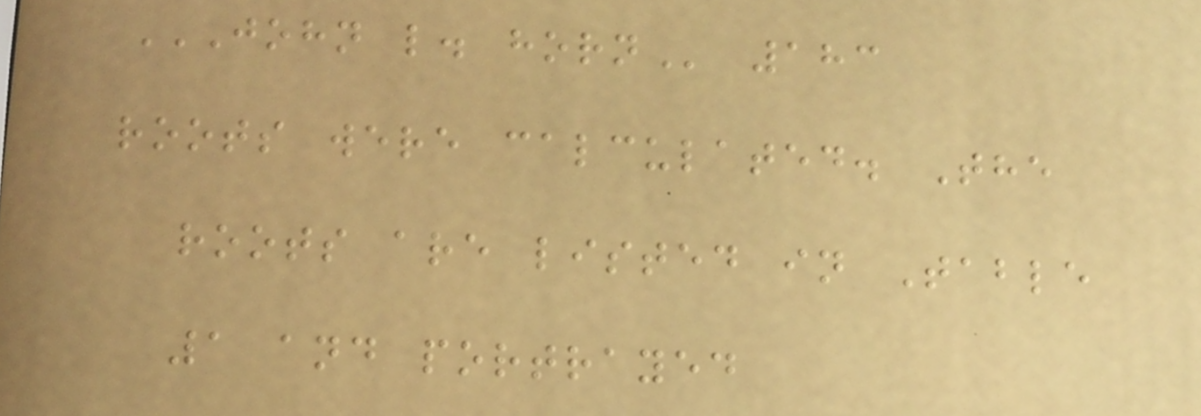JOHN L. HORN 183
roots were calculated. The
roots are listed in Table
1 and portrayed
